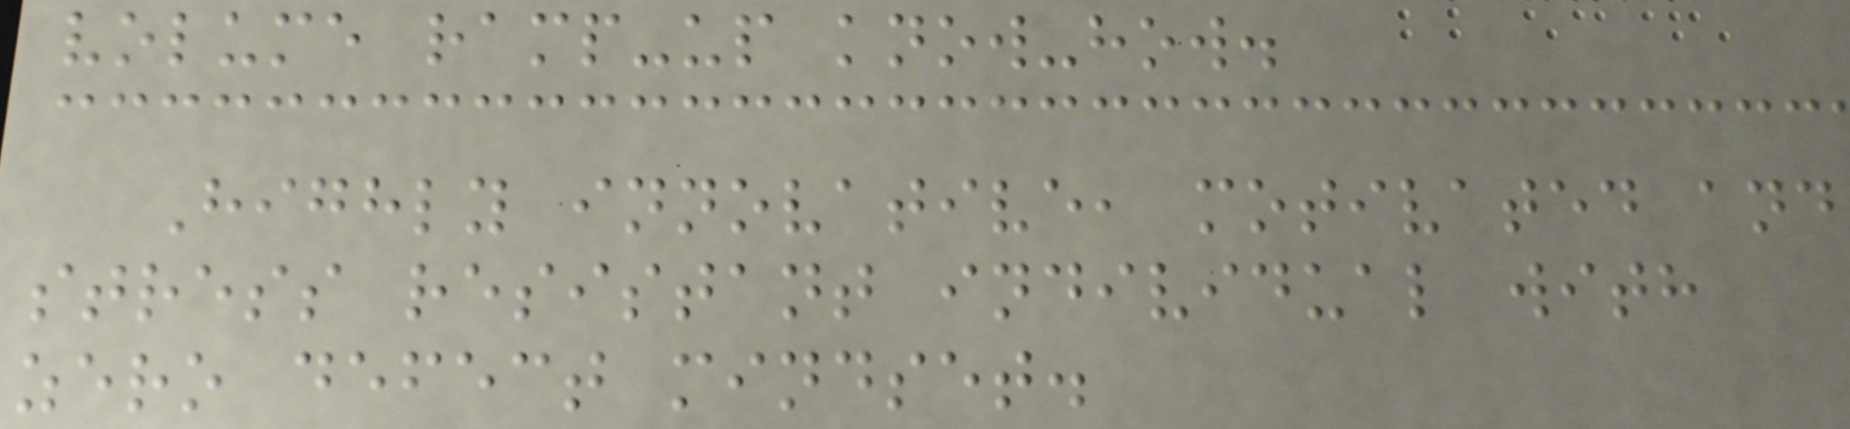volume ramp-up know-how.
Highly innovative, motivated and
stress resistant individual with
zero defect mindset.
